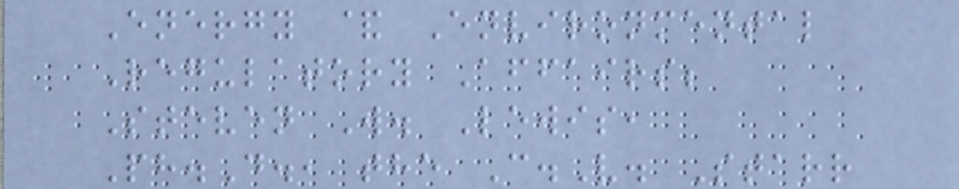Energy & Environmental
Regulatory Affairs;
Steven W. Lewis,
Ph.D., the C.V. Starr
